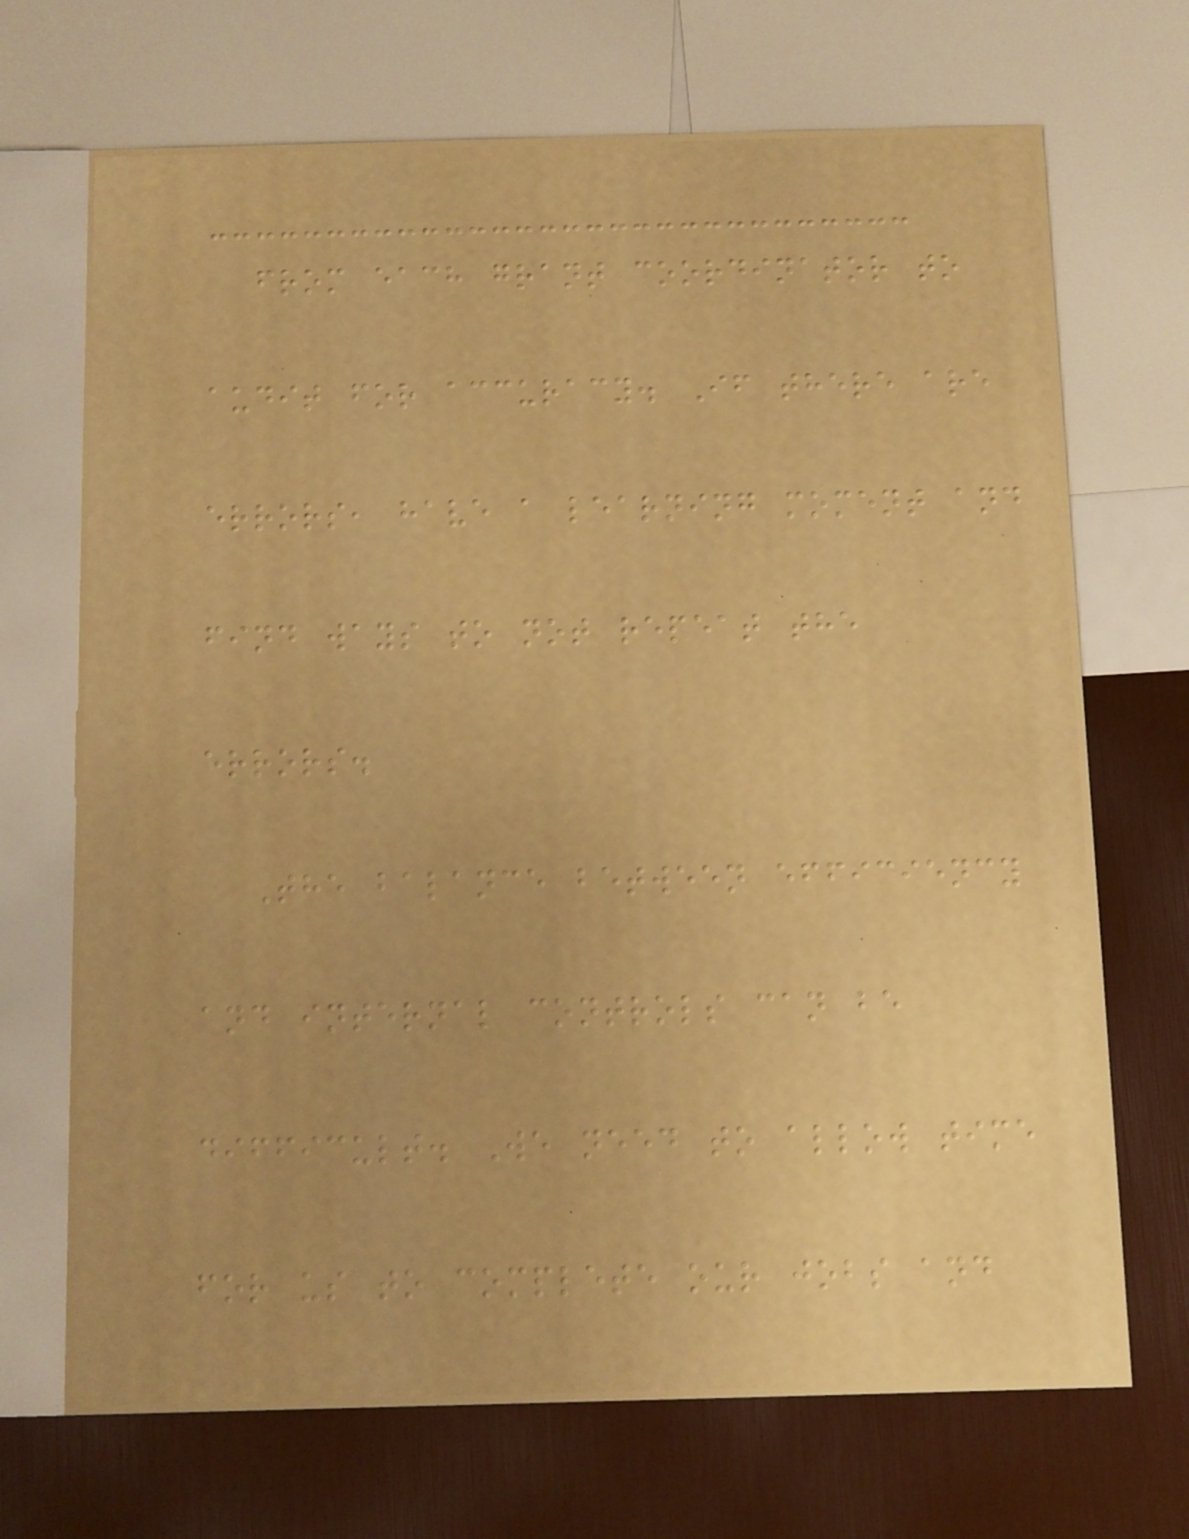from each grant coordinator to
audit for accuracy. If there are
errors, have a learning moment and
find ways to not repeat the
errors.
The balance between efficiency
and internal controls can be
difficult. We need to allow time
for us to complete our jobs and
